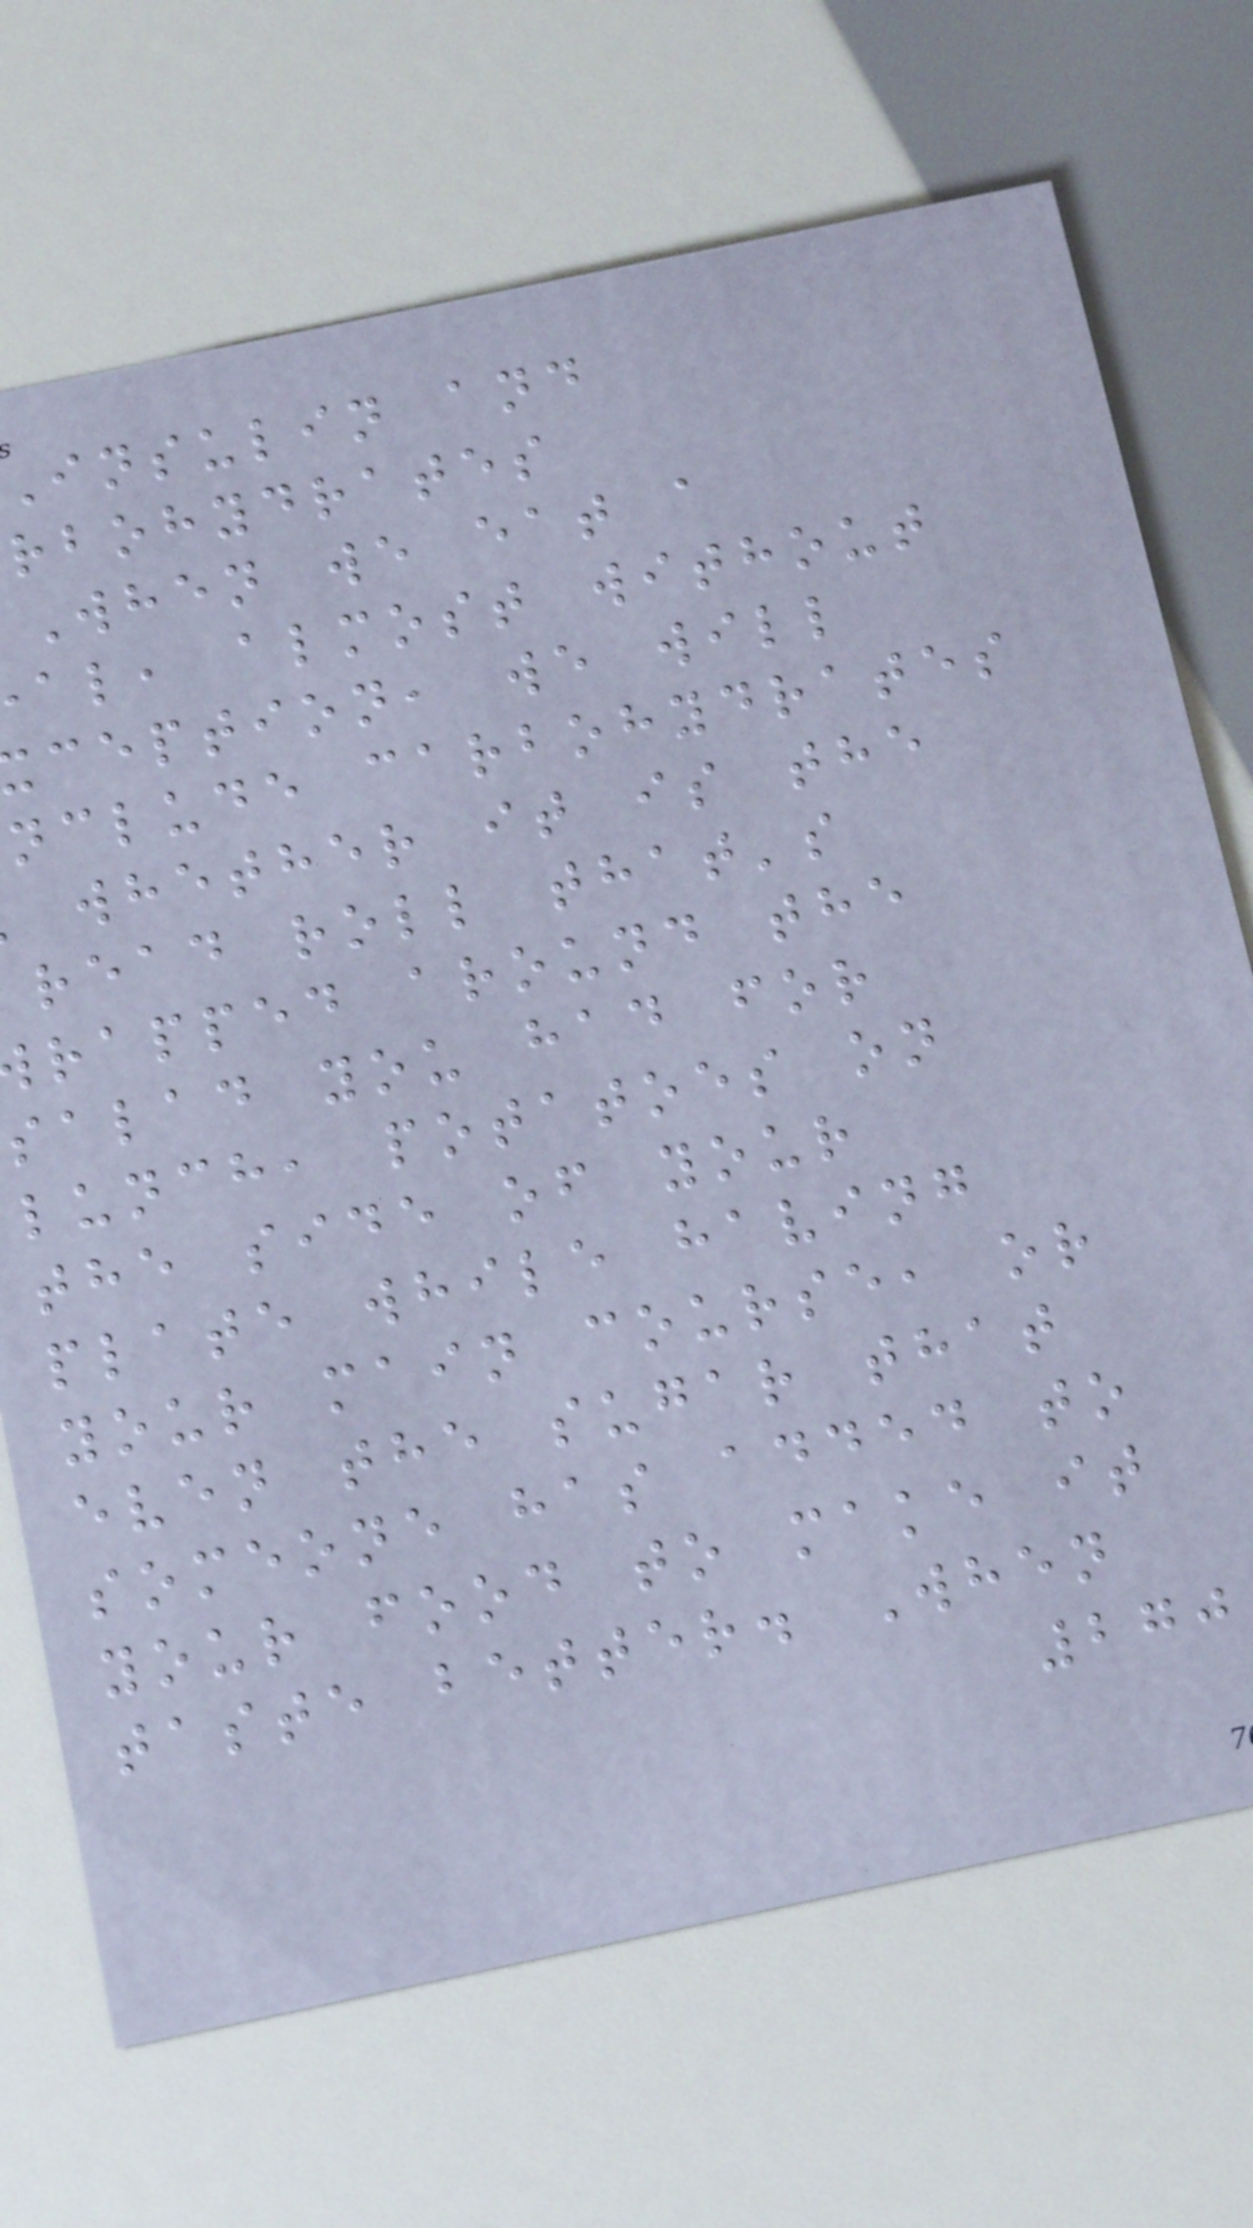insulin and
rbohydrates
When we eat a
al, almost without
ception, we will
nclude carbohydrates
whether it is the
read roll that's
rapped around the
salad you had for
lunch, potatoes on
the side of your
plate while having
your main course, or
even the sugar that
someone has added to
your food to make it
taste better. When
270
